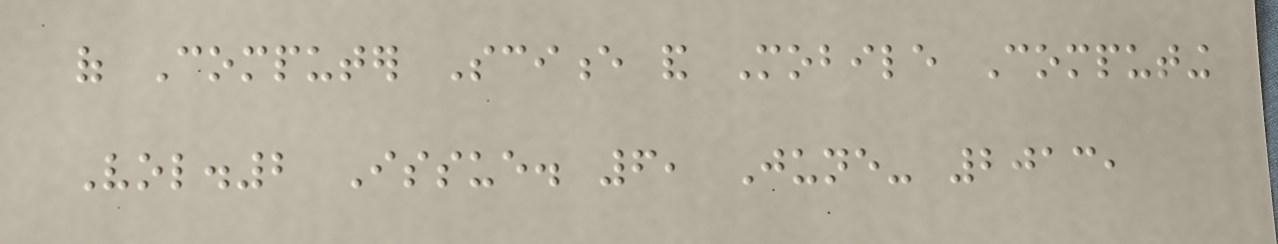of Computer Science and Mobile Computing
Vol.2 Issue. 6, June- 2013,
